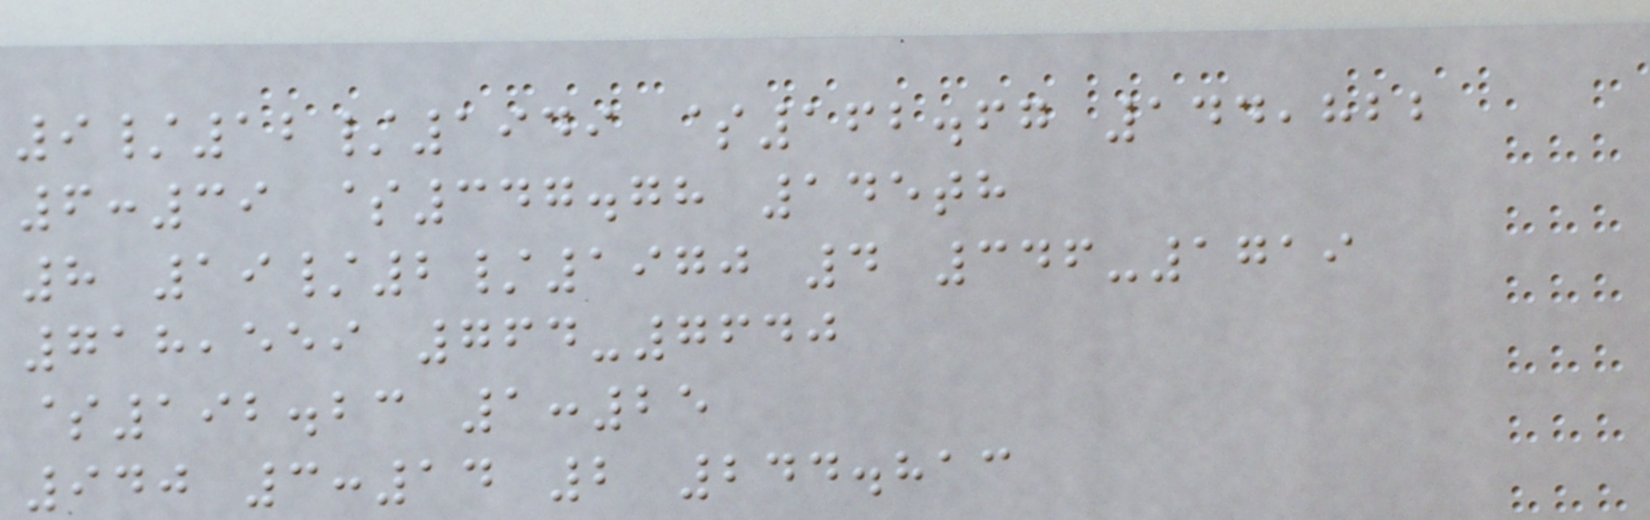9/12/1949 $162.67 144,822
6:39 $347.78 145th
8 19/2/1970 4 346-1719
718,559 764-7640
$192.23 1:25
940 3:14 2 244.813
